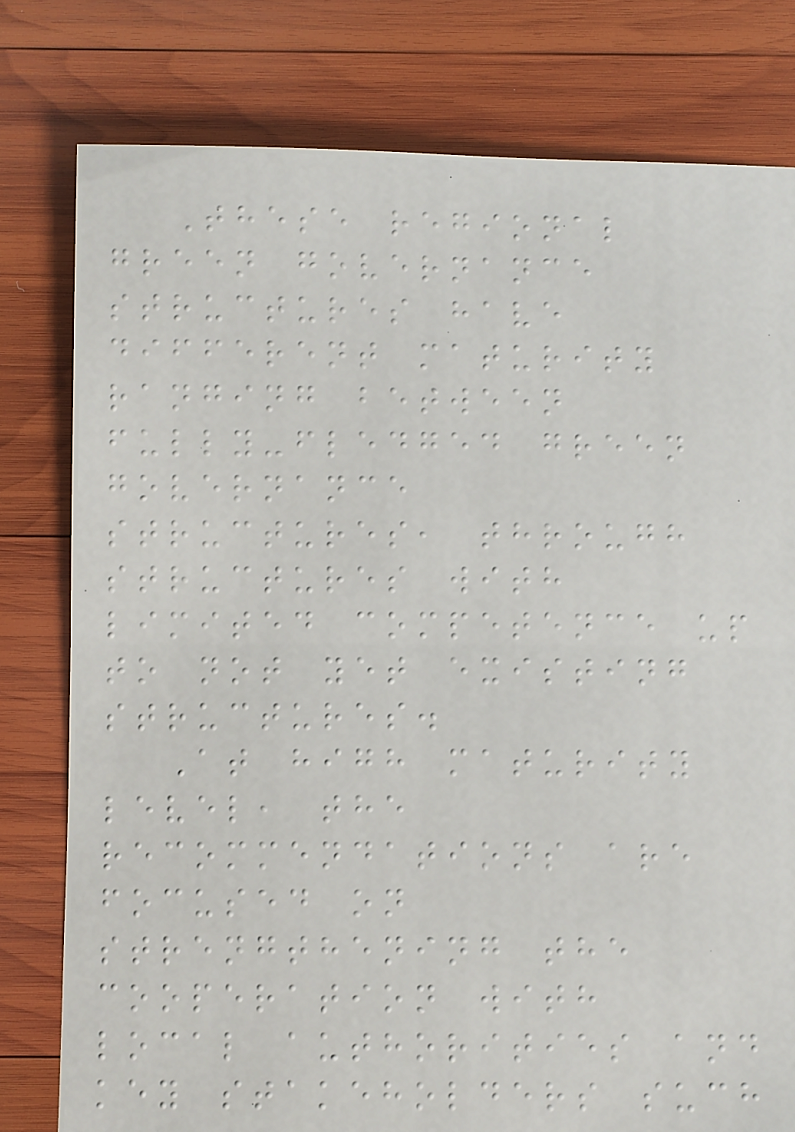These regional
green governance
structures have
different maturity
ranging between
fully-fledged green
governance
structures, through
structures with
limited competence up
to not yet existing
structures.
At high maturity
level, the
recommendations are
focused on
strengthening the
cooperation with
local authorities and
key stakeholders such
